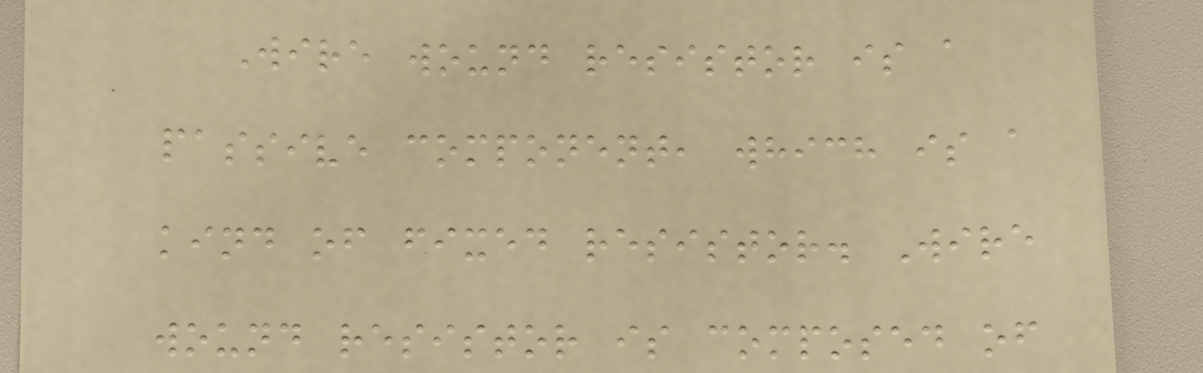Wire wound resistor is a
passive component, which is a
kind of fixed resistor. Wire
wound resistor is composed of
